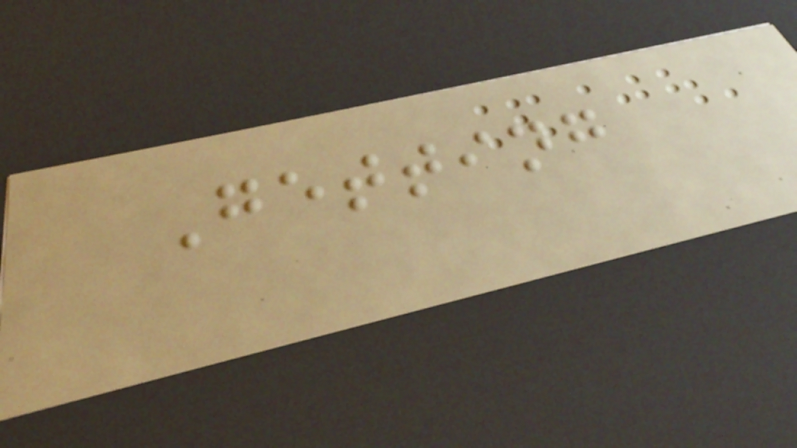Getting
